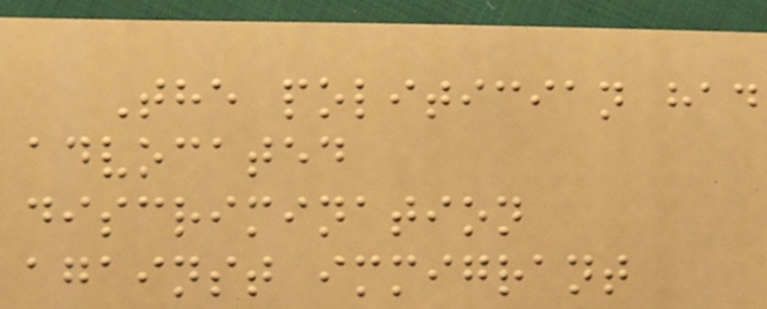The politician had
advocated
discrimination
against immigrant
